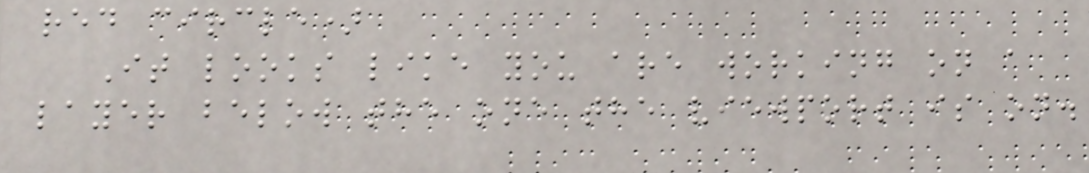red circle)
It looks like you are working on a
layer below the one the viewport is on.
